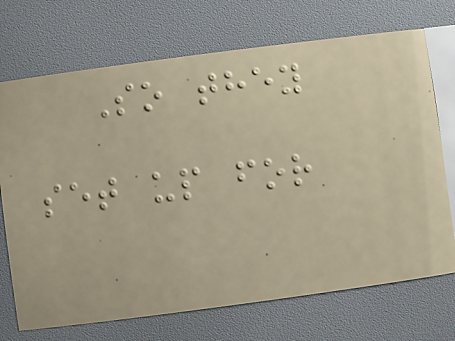So they
set up for
